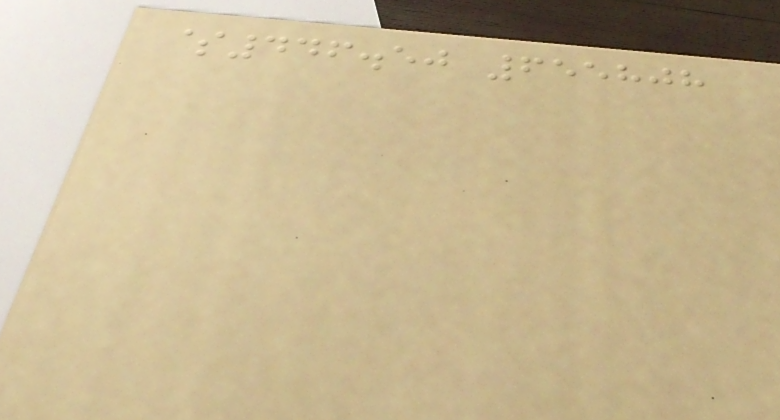$446.50 655808
